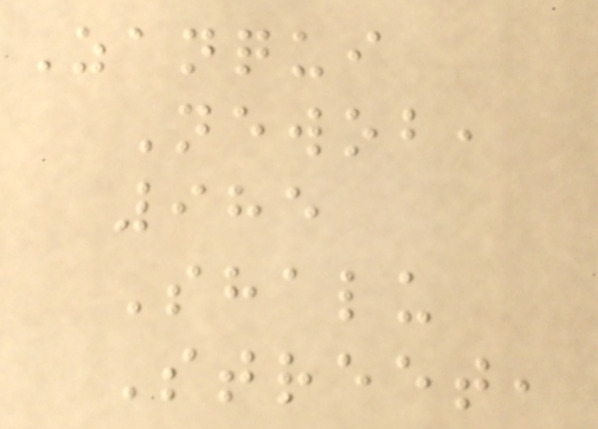Zanqui
Newob,
985
Shalu
Street,
